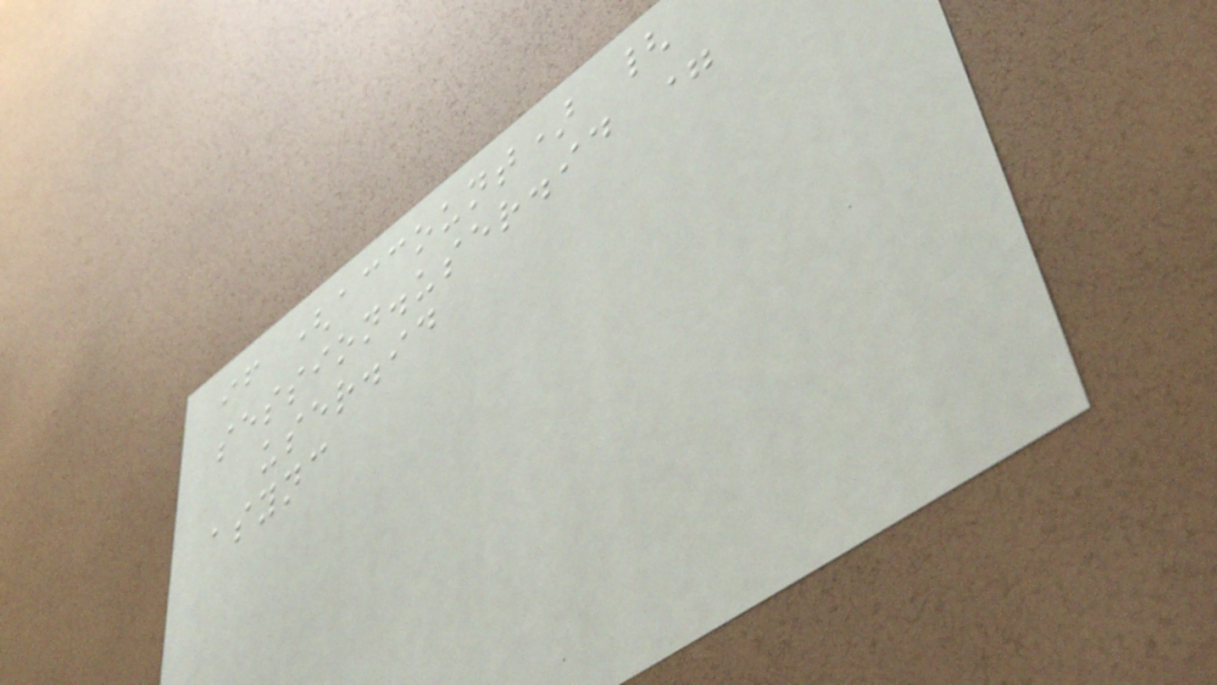if (account) {
session.user.id =
user.id
async
